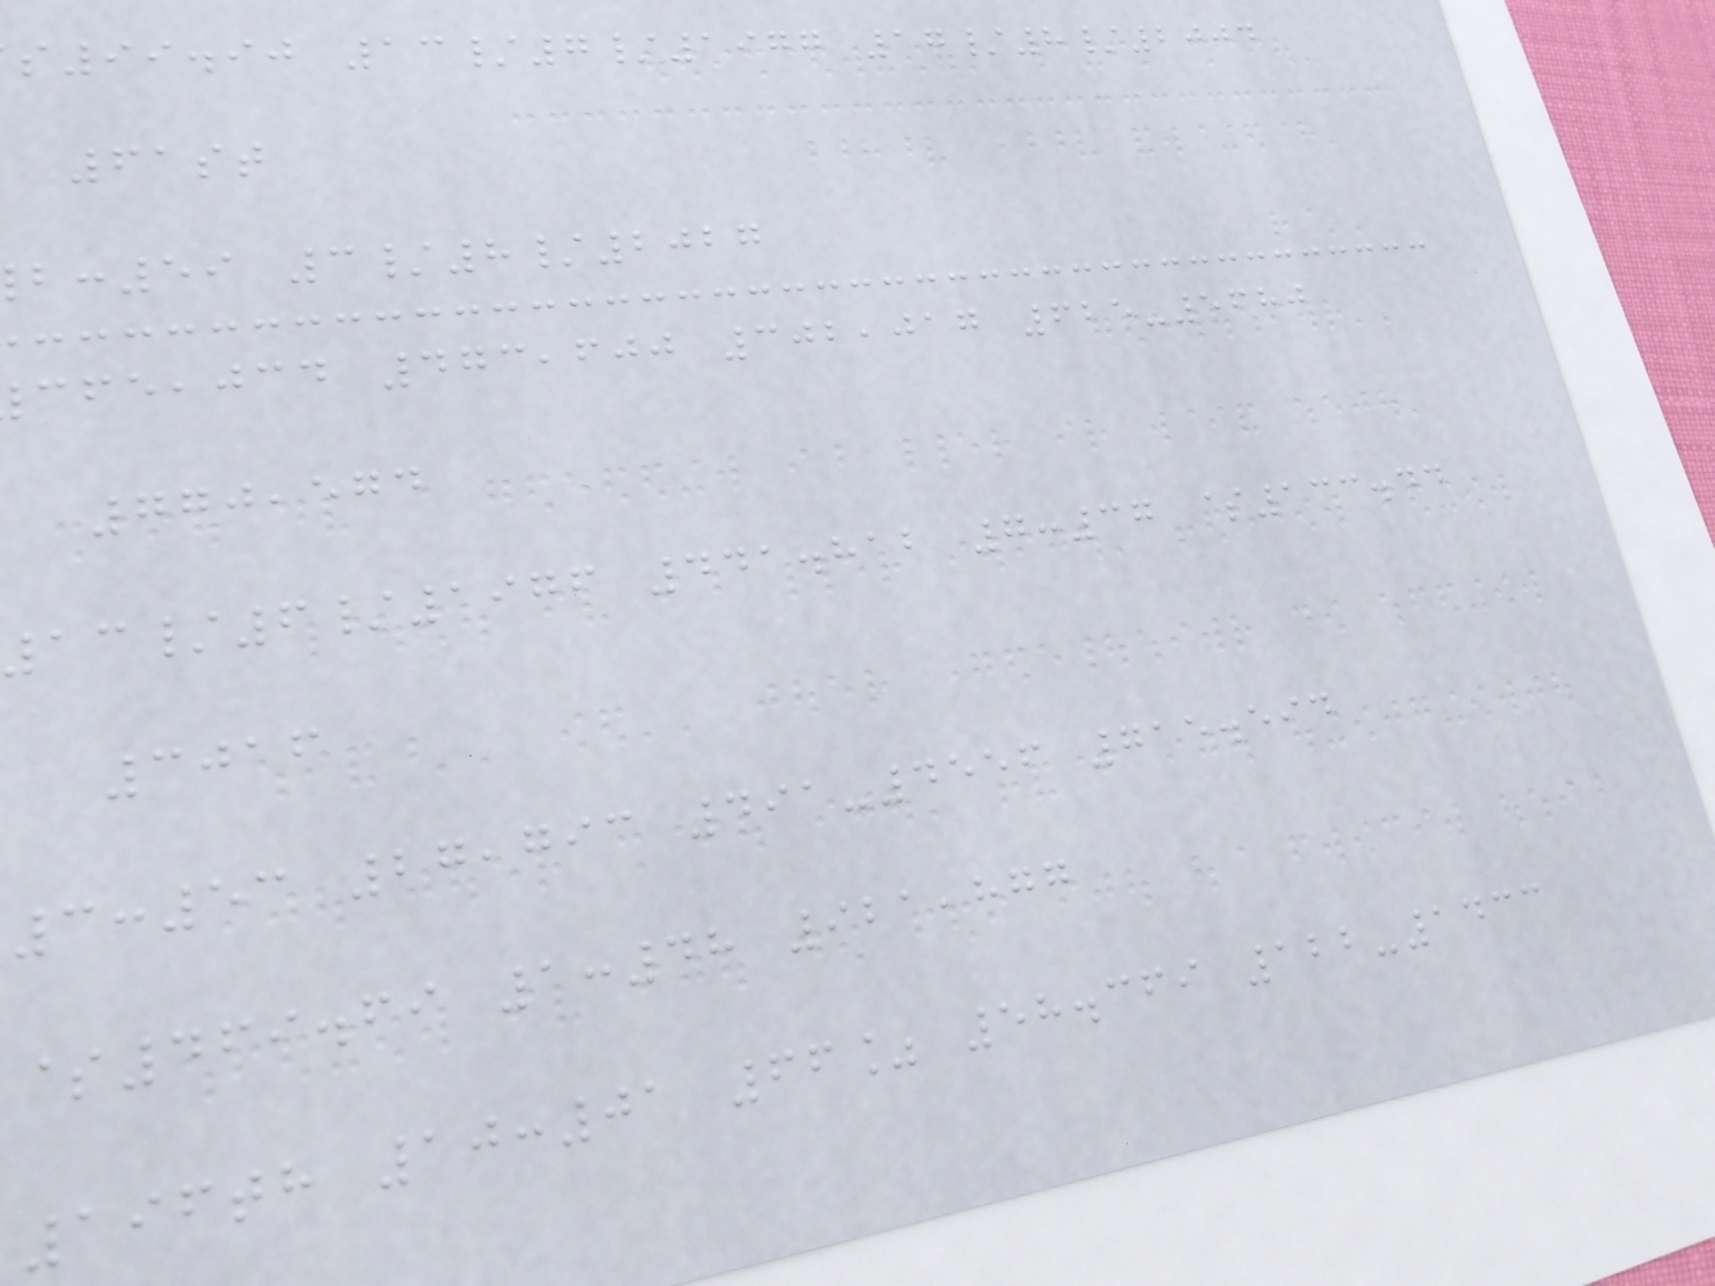99.90 13/7/1977 17/8/2004
61st
:59 3/8/2027
,jcd 473,600 302,017 625-5680
770,574
/6/1976 441.812 7:37 $133.44
3016
3:53 27,793 491-4556 715.594
$469.69 1:48 921,877
196th 10:01 66% 58.369 122-1433
